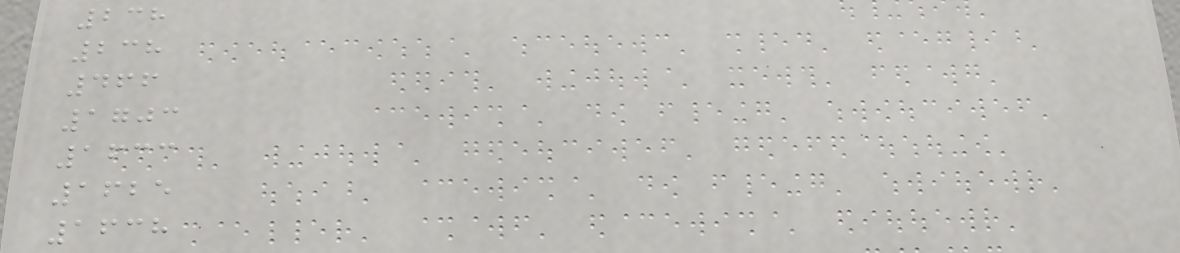238
238
466
1703
1633
1625
1638
